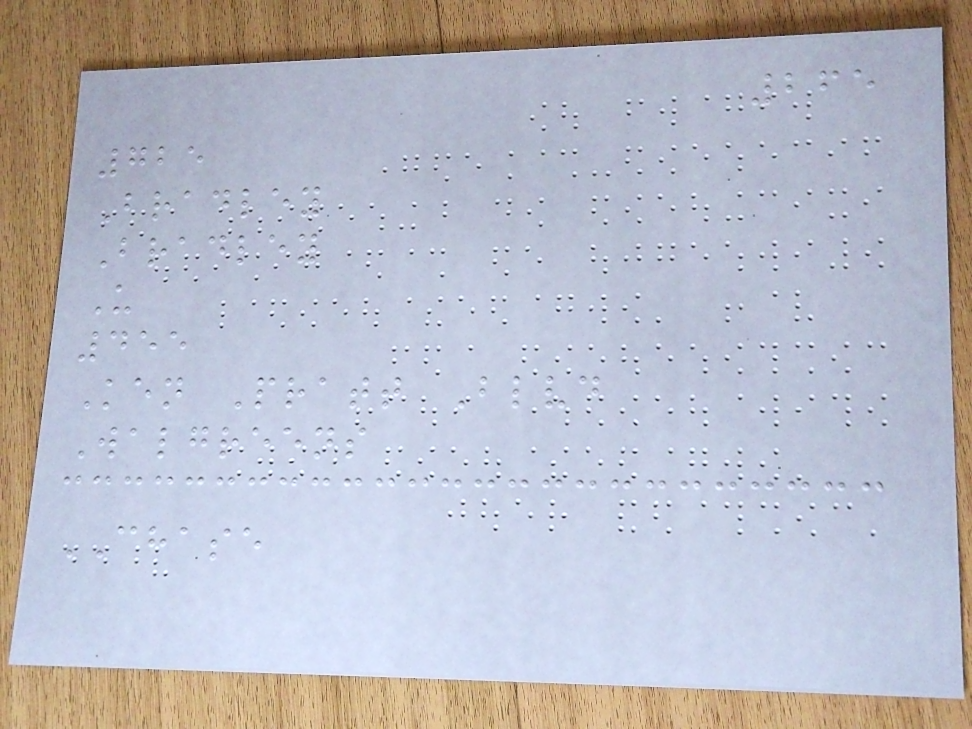265
725
Bradley
Bradley
U
455
Ken Pratt Blvd
Walgreens
CHASE
